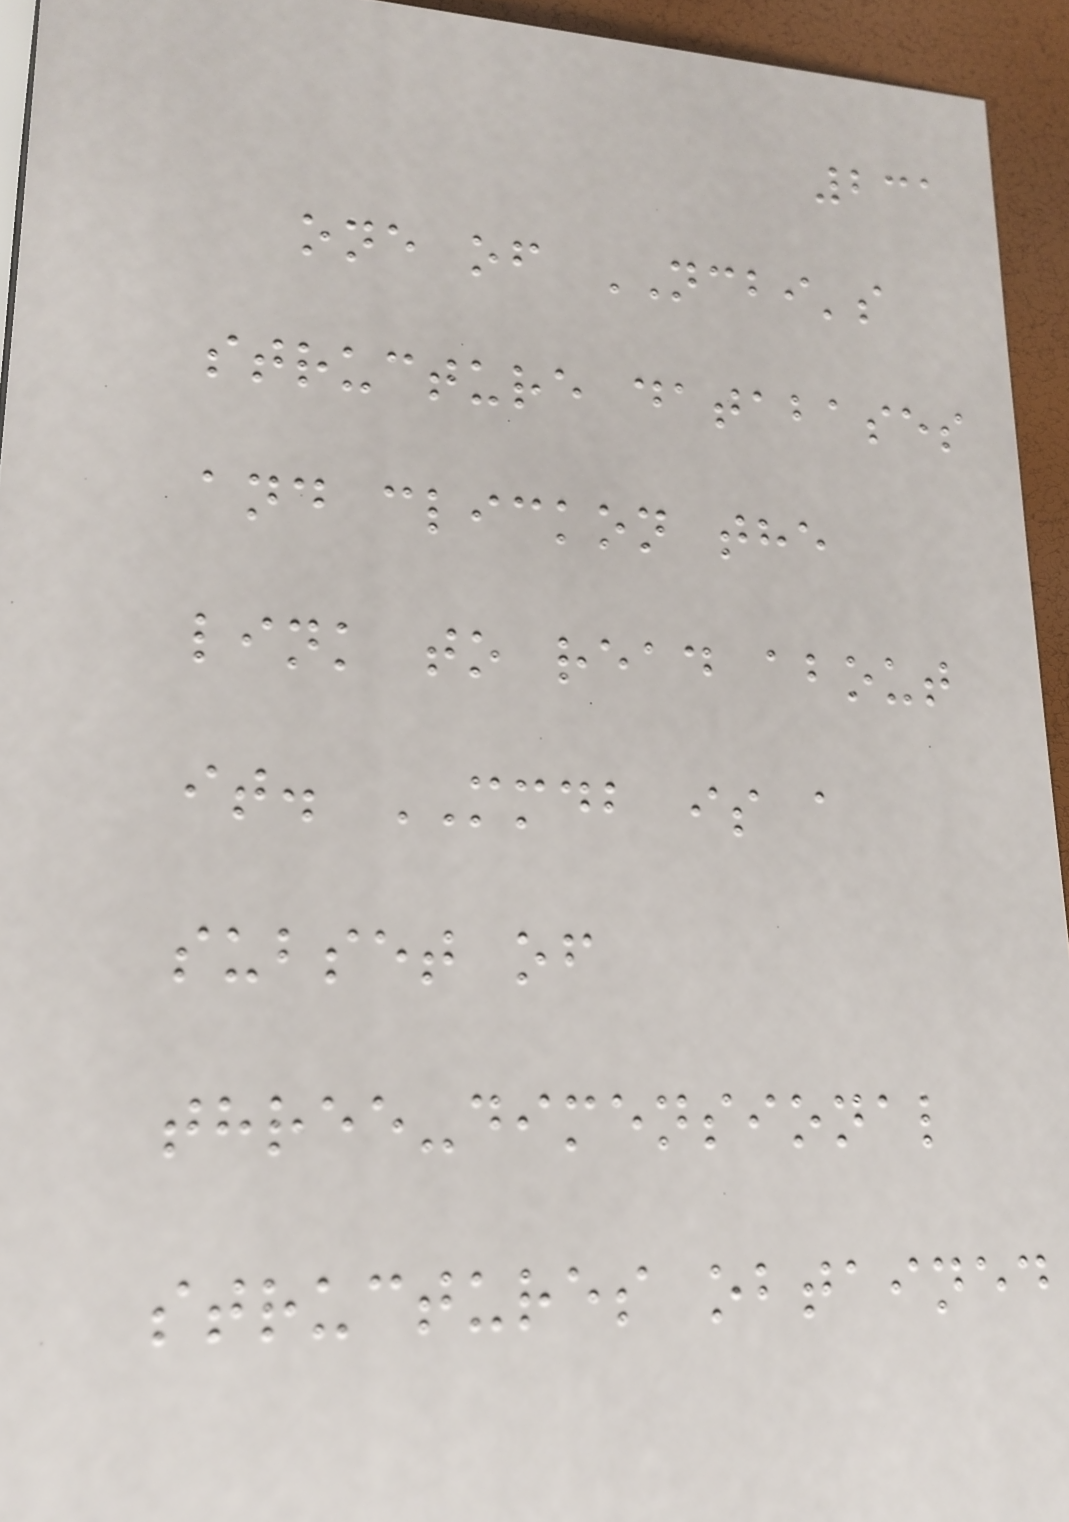231
one of NCBI's
structure databases
and clickon the
link to read about
it. MMDB is a
subset of
three-dimensional
structures obtained
